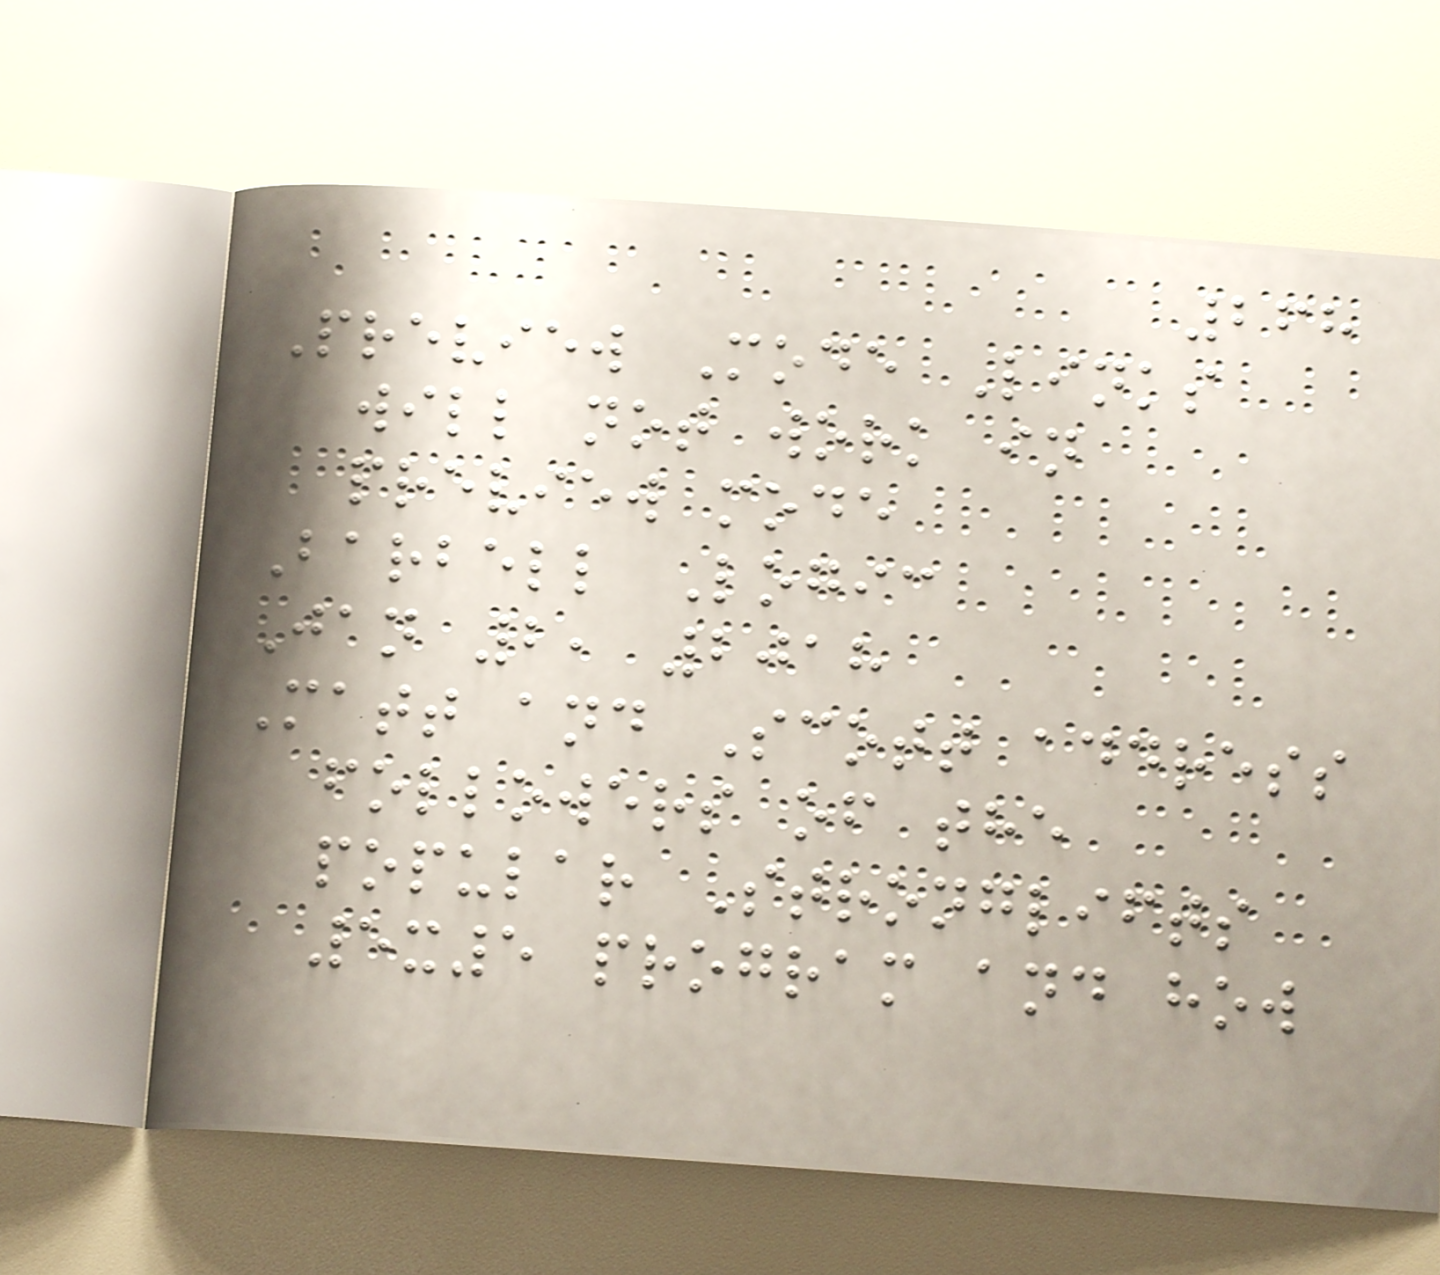268
Preview Mode Links
will not work in
preview mode
Barbell Logic
Jan 2, 2018
Matt and Scott address
followers of the
popular Stronglifts
5x5 program and how
